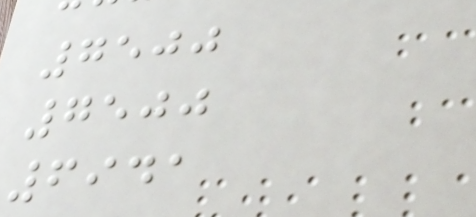7500
7500
6941
